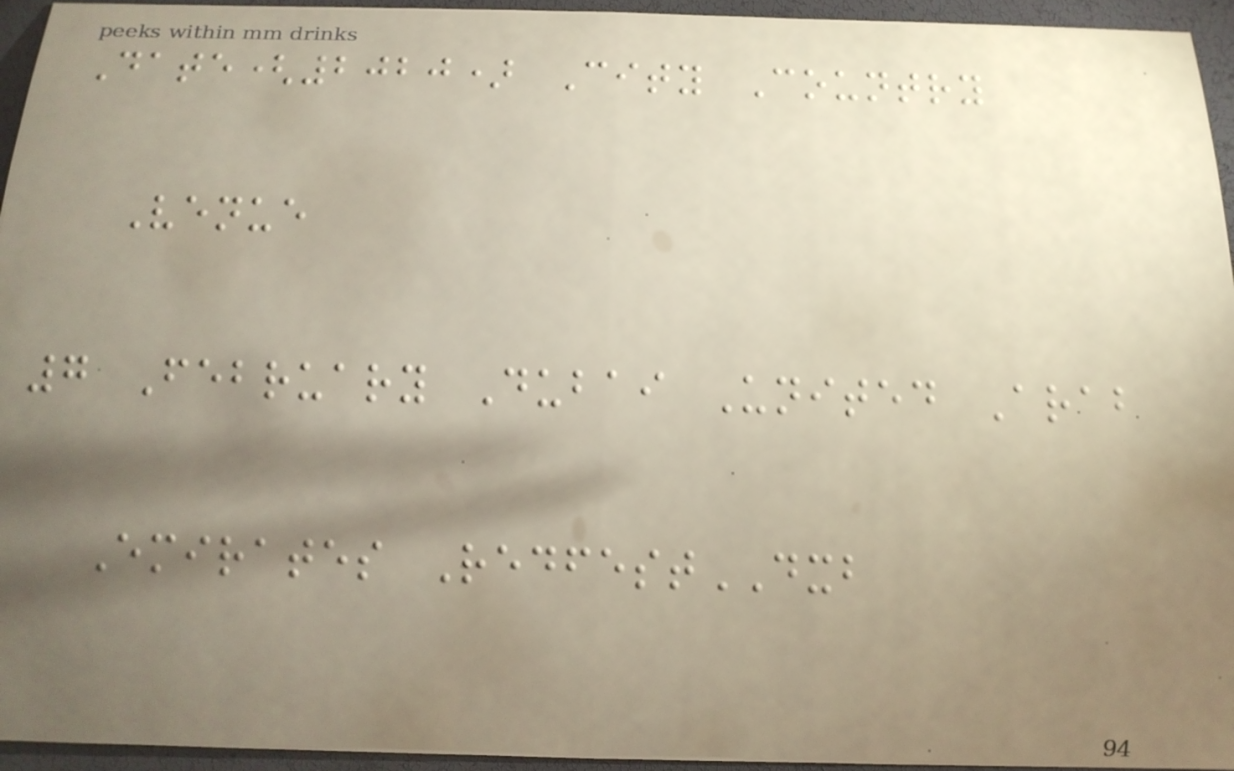Date(2020) City Country
Venue
7 February Dubai United Arab
Emirates RedfestDXB
